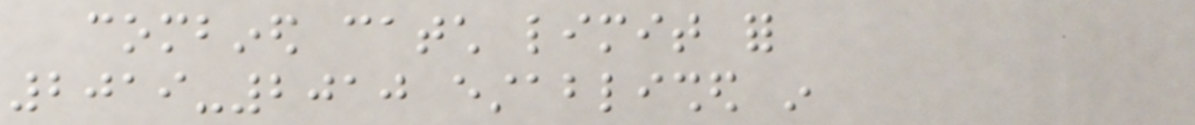combined catch limit for
2019-2010 established in
